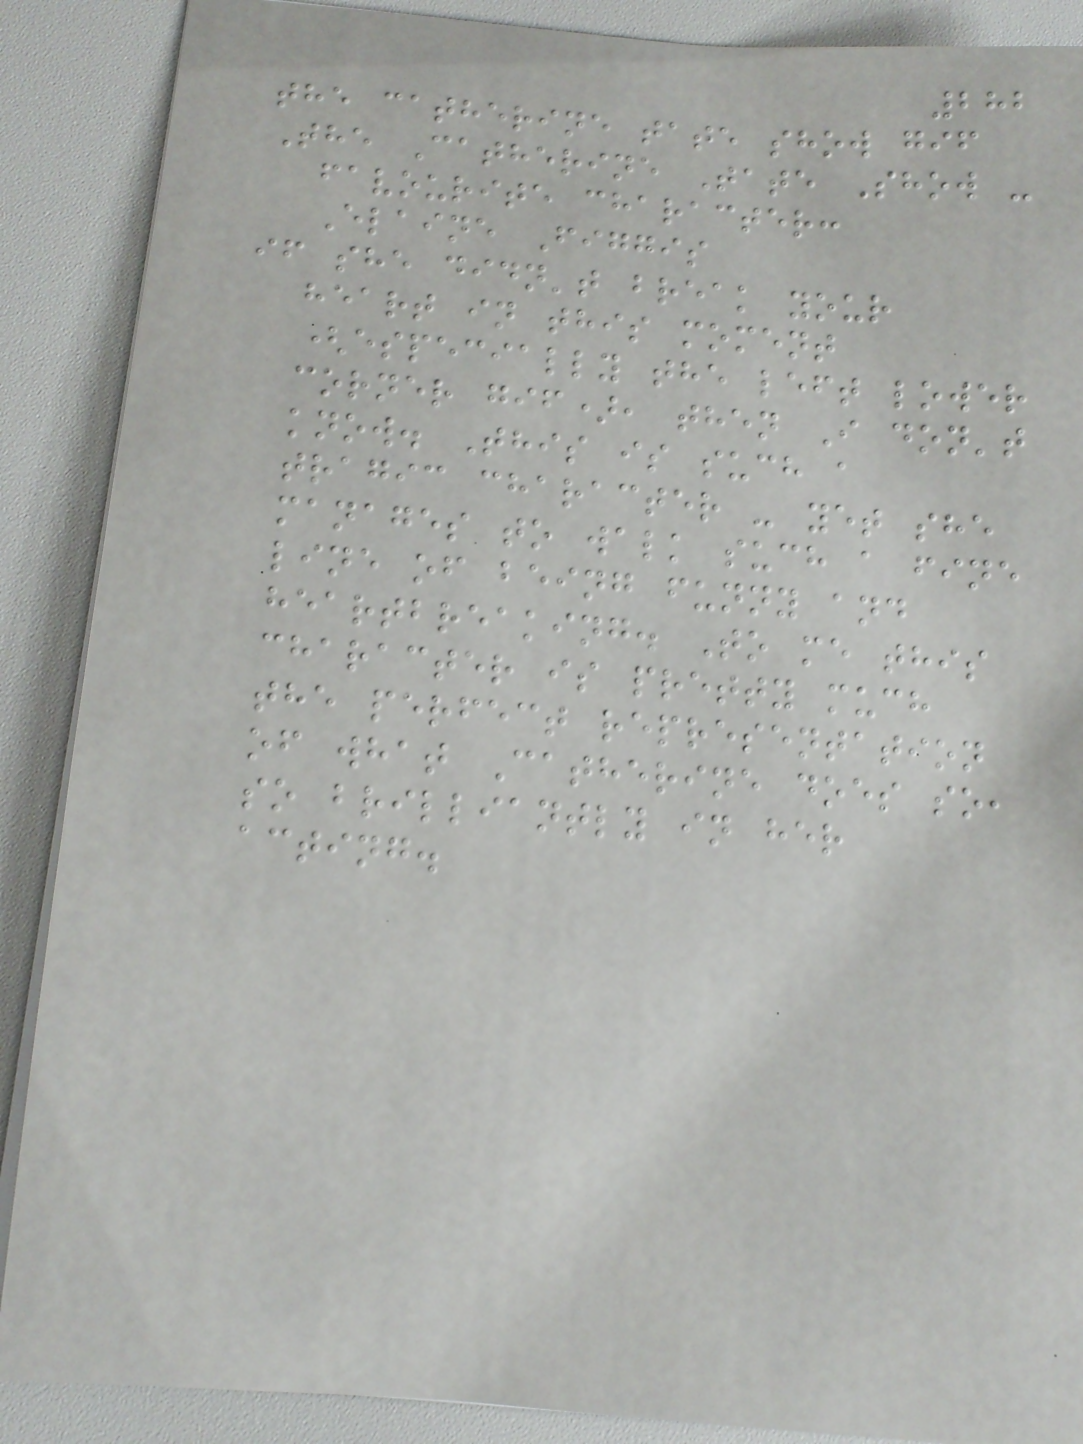282
the catherine tate show gif
The Catherine Tate Show -
favourite character:
Elaine Figgis
if she didn't break your
heart in this moment
(especially the left lower
corner gif), then I don't
know. This is such a
tragic character - yet she
manages to walk such a fine
line of being funny and
heartbreaking. To me this
character is pretty much
the perfect representation
of what Catherine does so,
so brilliantly in her
acting.
